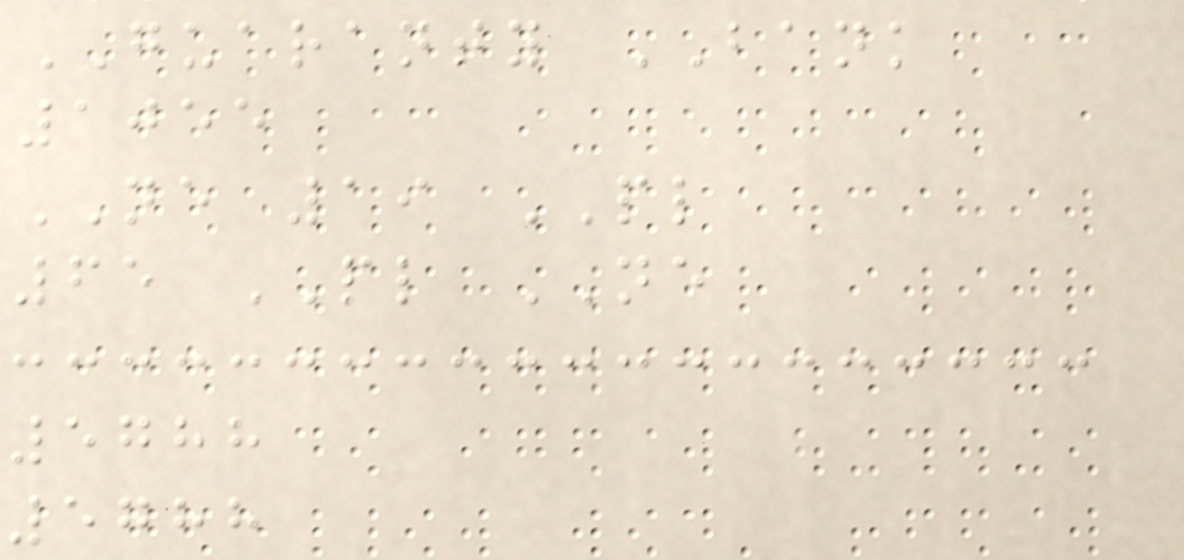GUARANTY BANK
1055
NE 19 PL
65 PL NE
5788
5788
